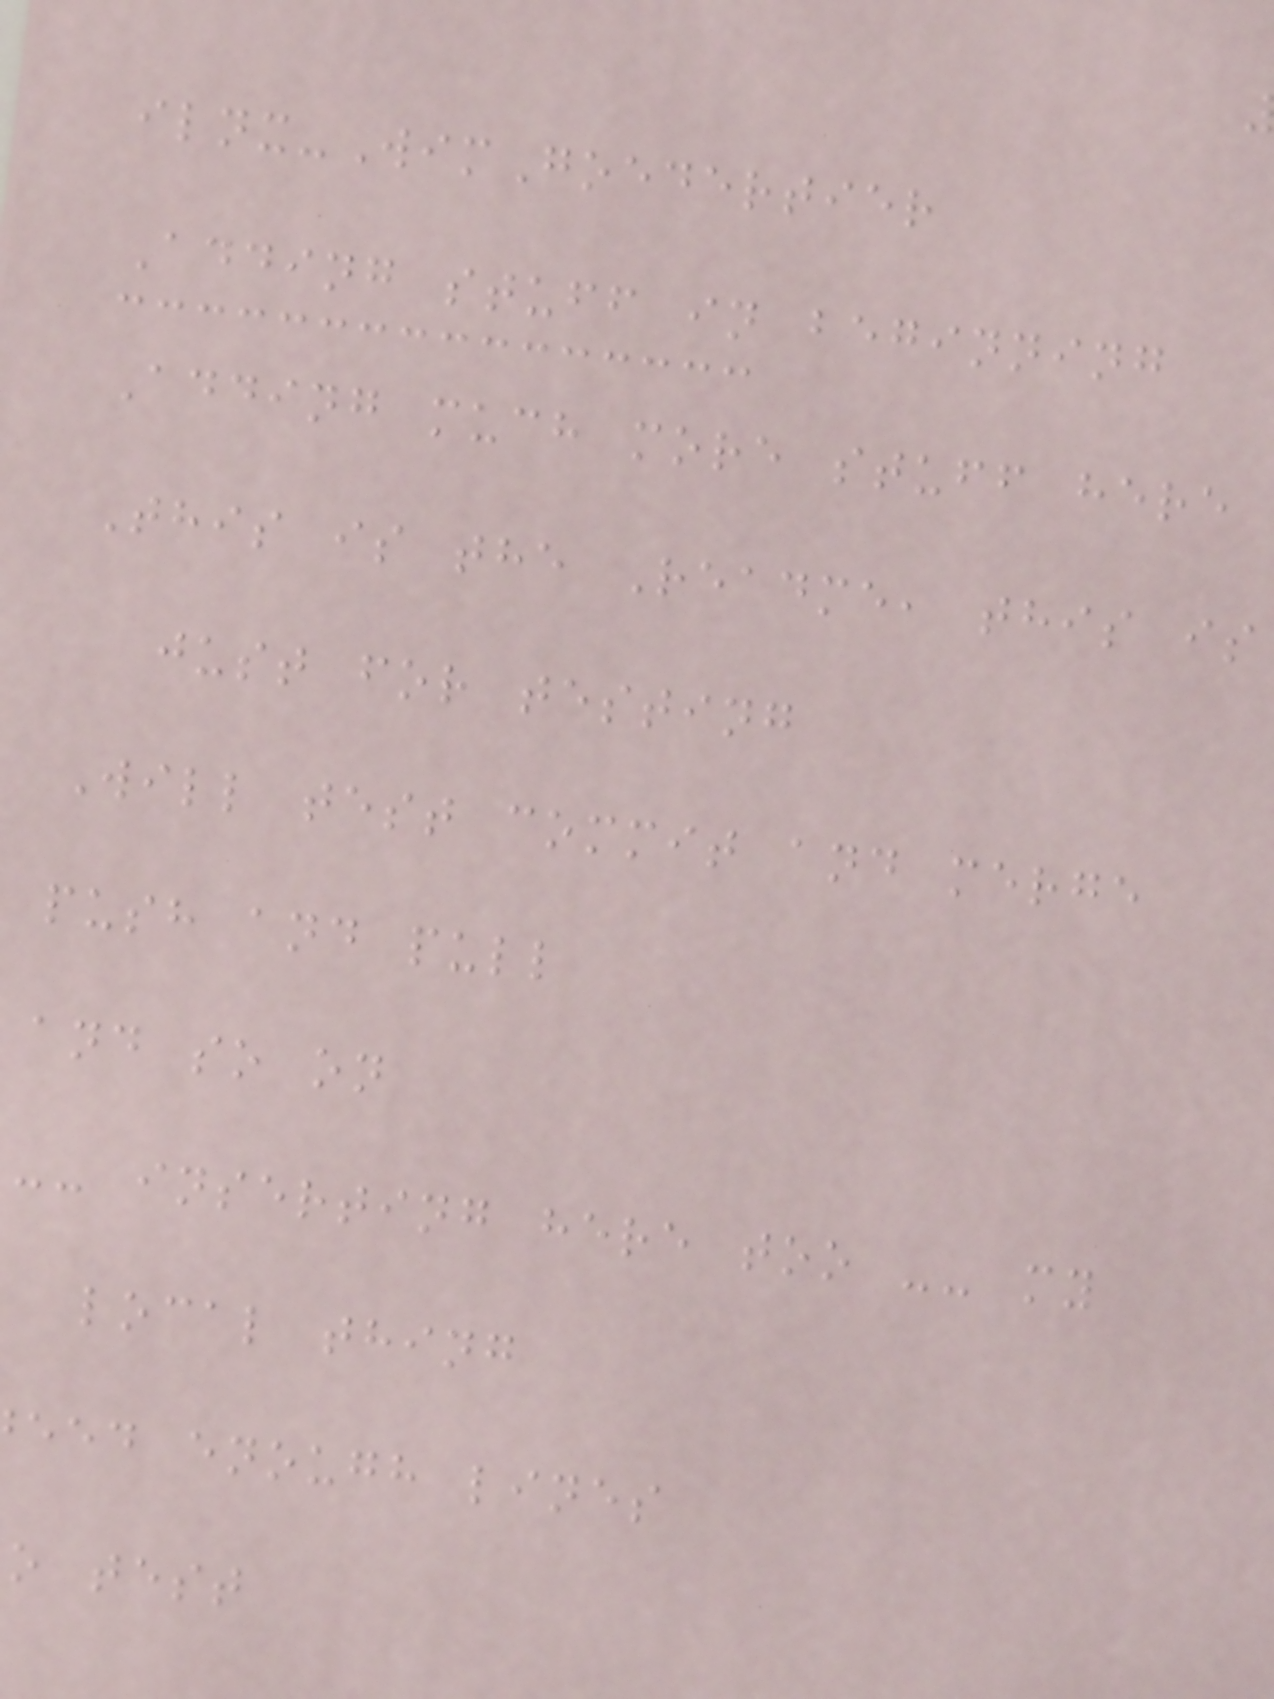ilnx-WimGoedertier
Adding stuff in beginning
Adding much more stuff here
This is the Readme, this is
just for testing
Will test commit and merge
push and pull
and so on
-- inserting here too -- my
local thing
eed enough lines
o test
